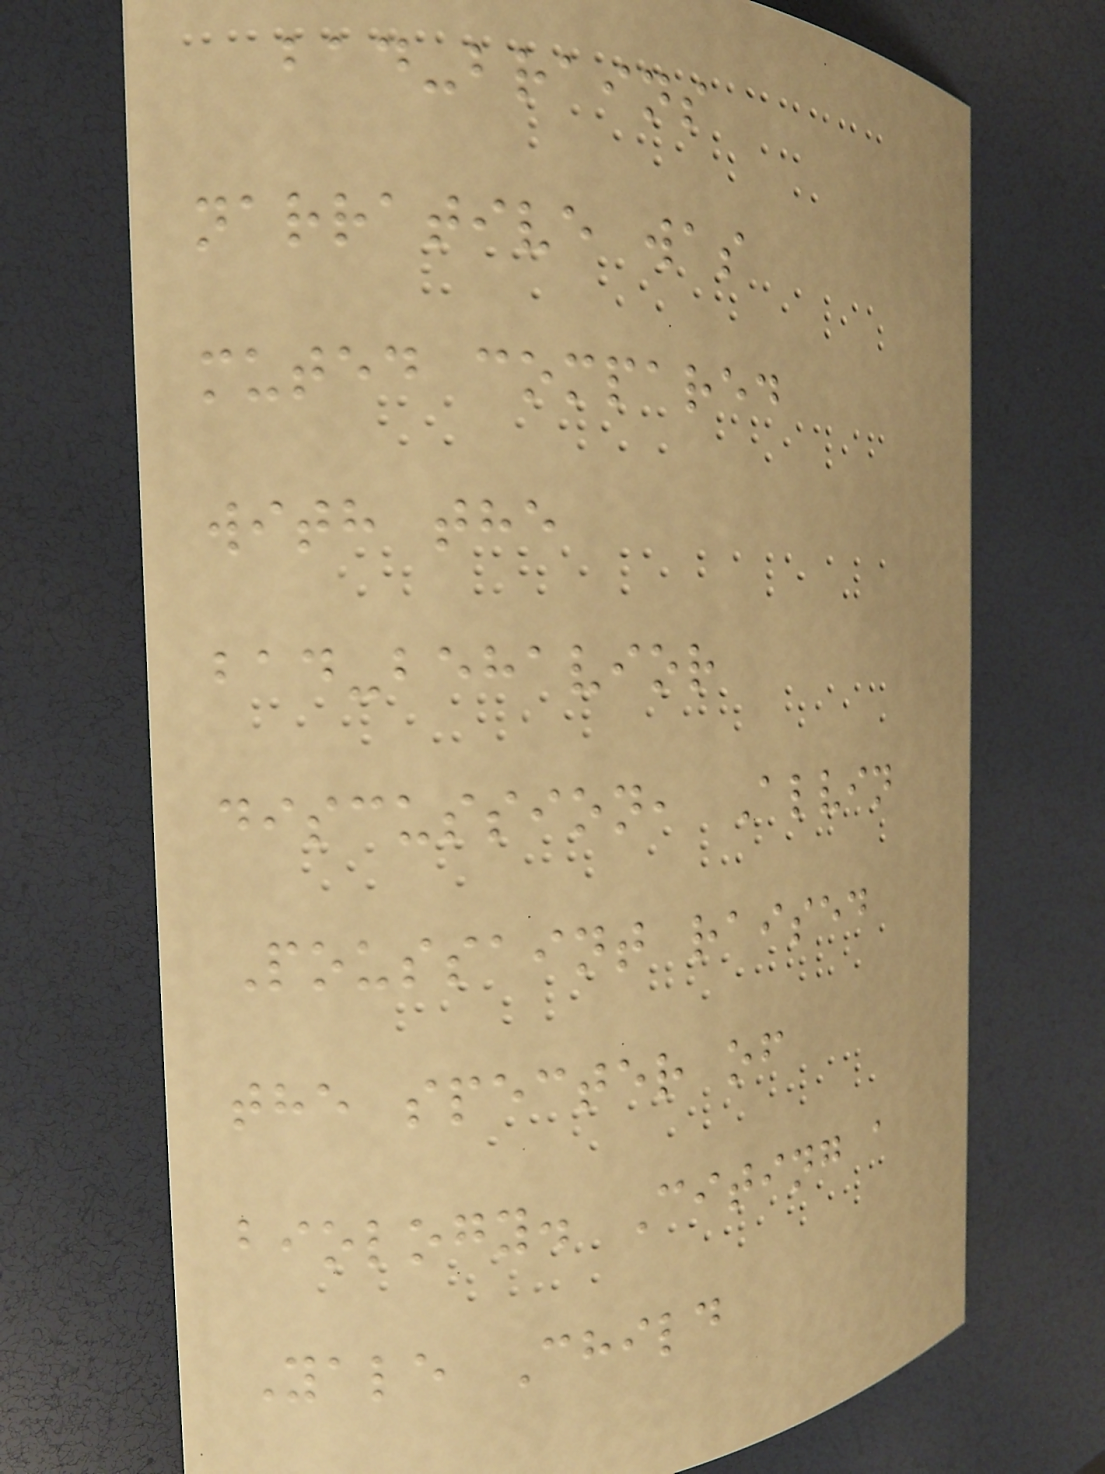bad-brains
narrative was
muted compared
with the
bad-behavior
discussion, Alvin
Poussaint raised
the specter of
biology. Citing a
Yale Child
